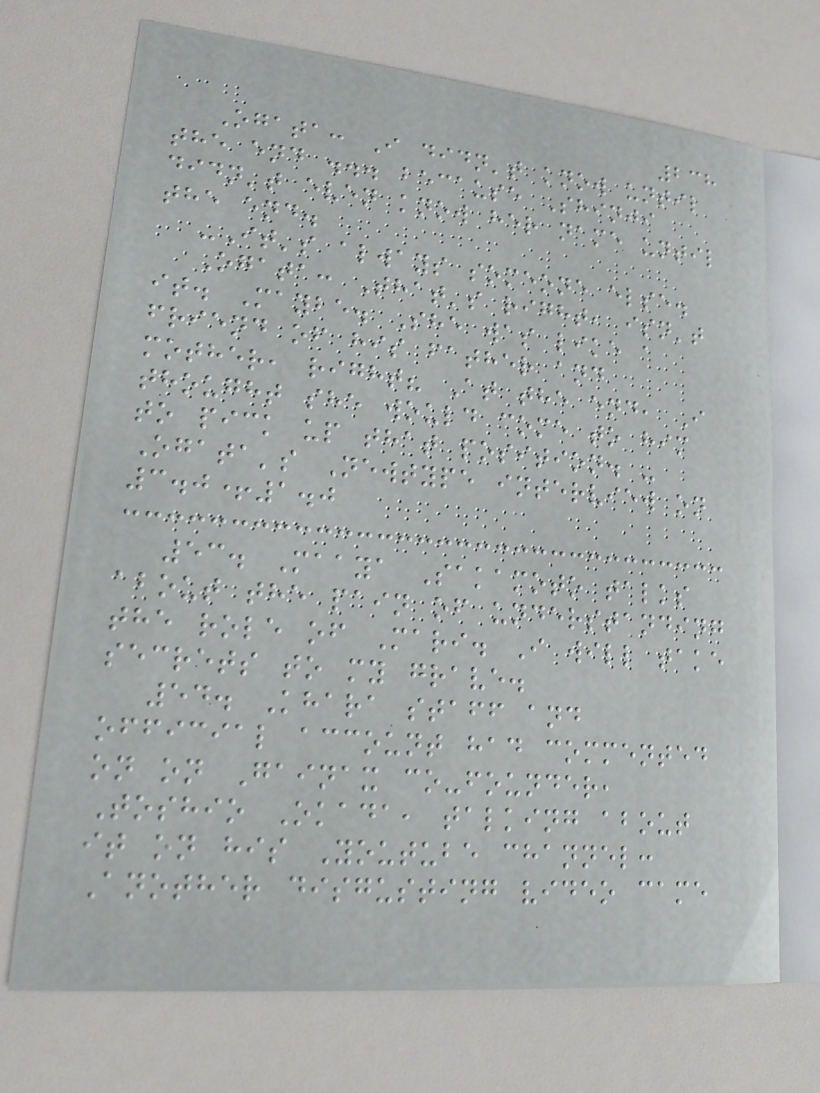238
Ogata: I didn't know until
the end ... because Shinji
didn't even know her name until
the end.
-It's always someone else.
Ogata: That's right, isn't
it. Maybe. She was like a
friend of his father and
mother, right? At the end, I
thought she would come to him
to pick up that position. -
Ogata's Newtype interview on
3.0+1.0
53. Maaya Sakamoto talks
about the pain of understanding
the role of Mari. I will take
secrets to my grave.
54. Khara staff and
official account had commented
on on Gainax co-founder,
Toshio Okada, talking about
it on his Youtube channel:
Another disgusting video came
